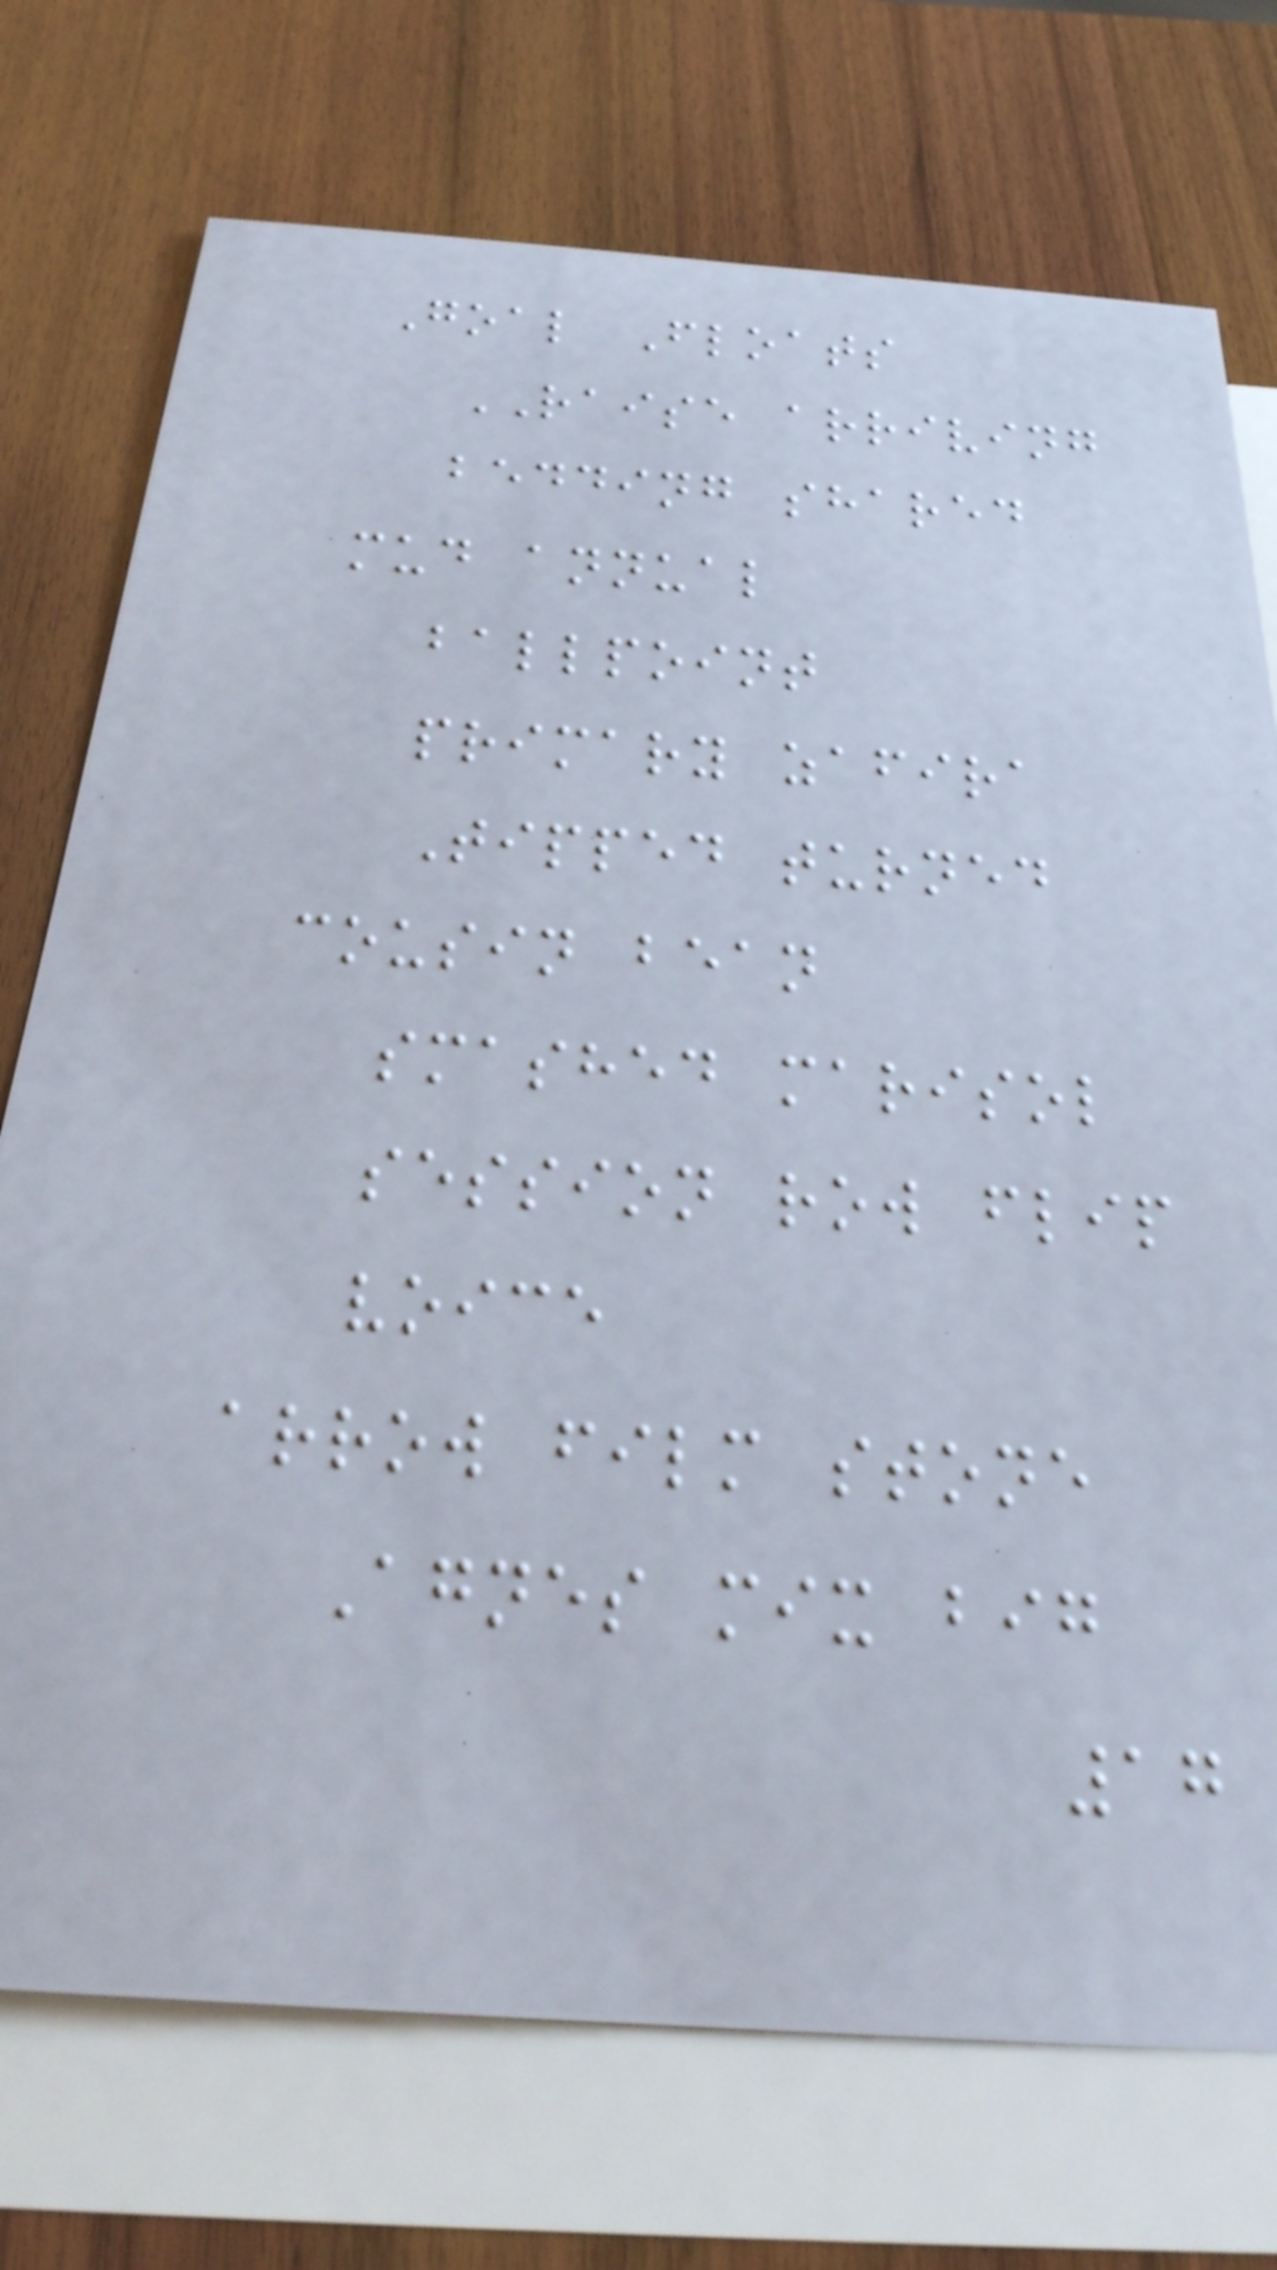Goal Floats
RAISE arriving
bedding shared
mud annual
ballpoint
primary zafira
Tipped turned
cousin bean
smashed marisol
session row flip
voice
arrow film stone
Agnes mix big
17
